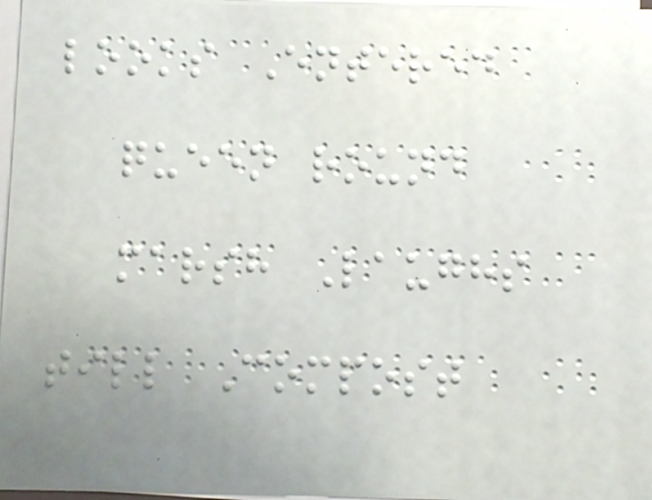looks Entered
queen round
marsh Laughs
till Compost
